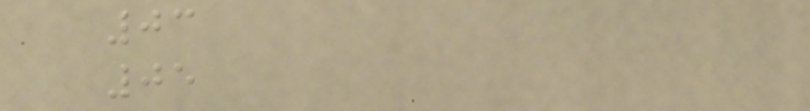03
05
